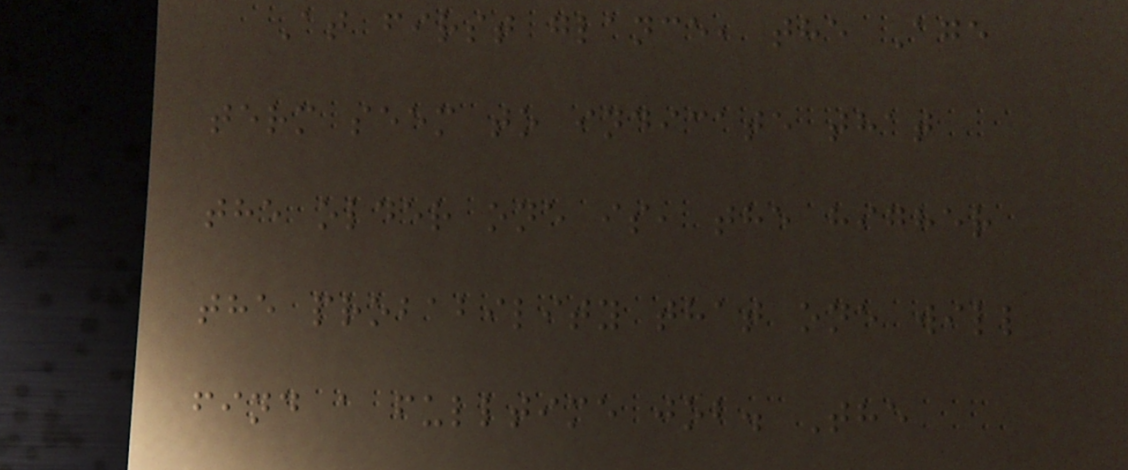At first glance, the Age
term seem to indicate that
the older one is, the higher
the probability that one will
find a fulltime job. The
